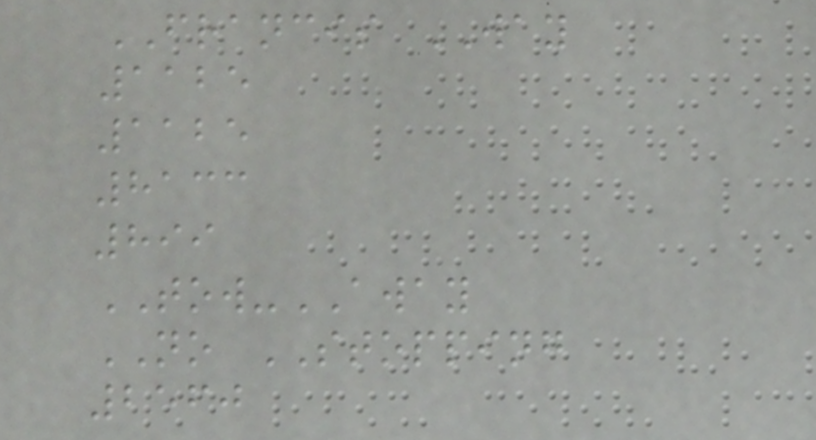FRANCIS WAY
1125
1125
8133
899
TOW-AWAY
NO STOPPING
2560
